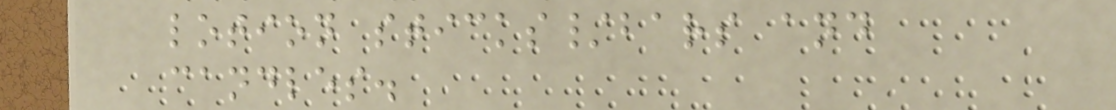lotion sticks/bars and
candles.
